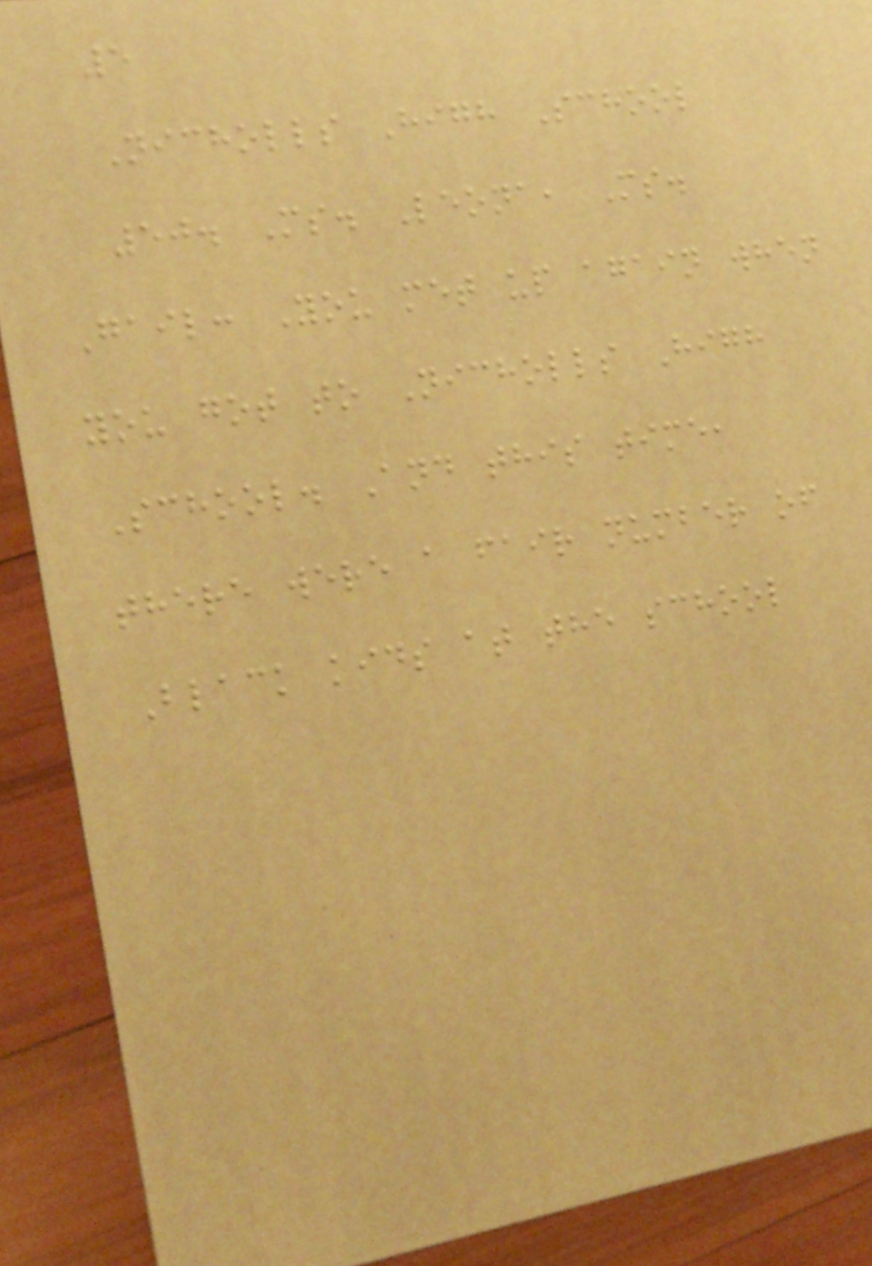5
Nicholls High School
50. Ms. Leona, Ms.
Gail: You met up again when
you got to Nicholls High
School. And this time,
there were a fair number of
Black kids at the school
